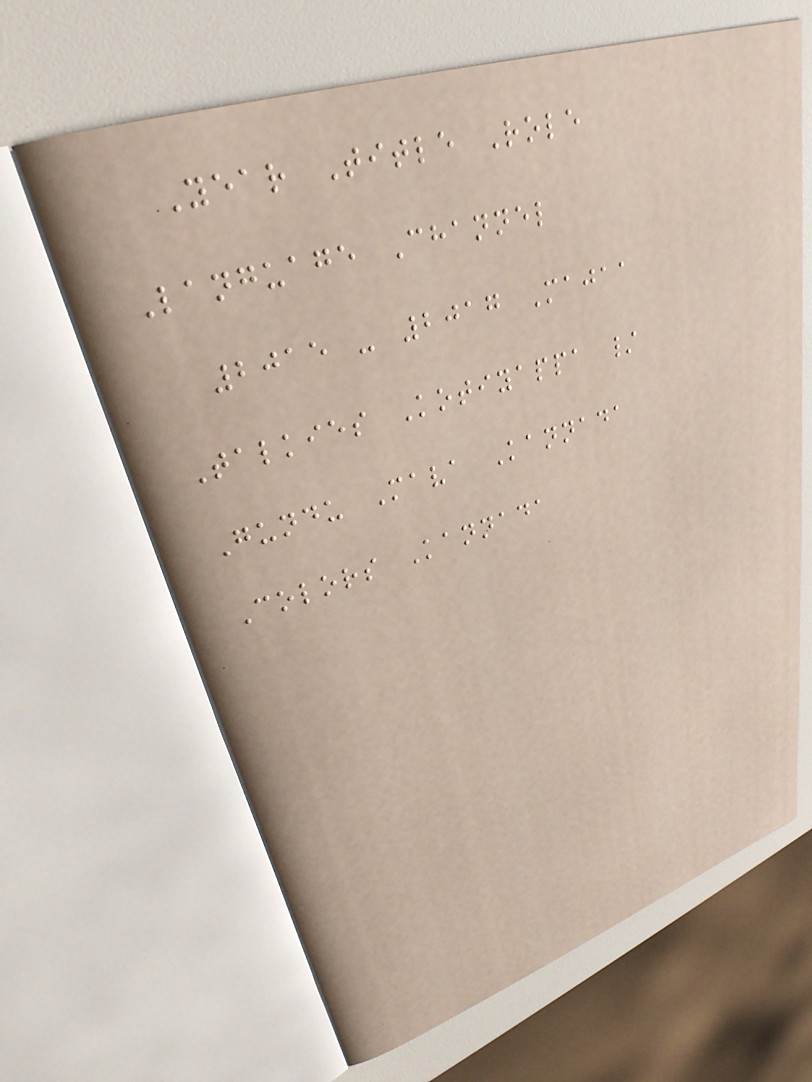Year Title Role
Language Channel
2015 - 2017 Majaa
Talkies Kotiyappa /
Gundu Mava Kannada
Colors Kannada
